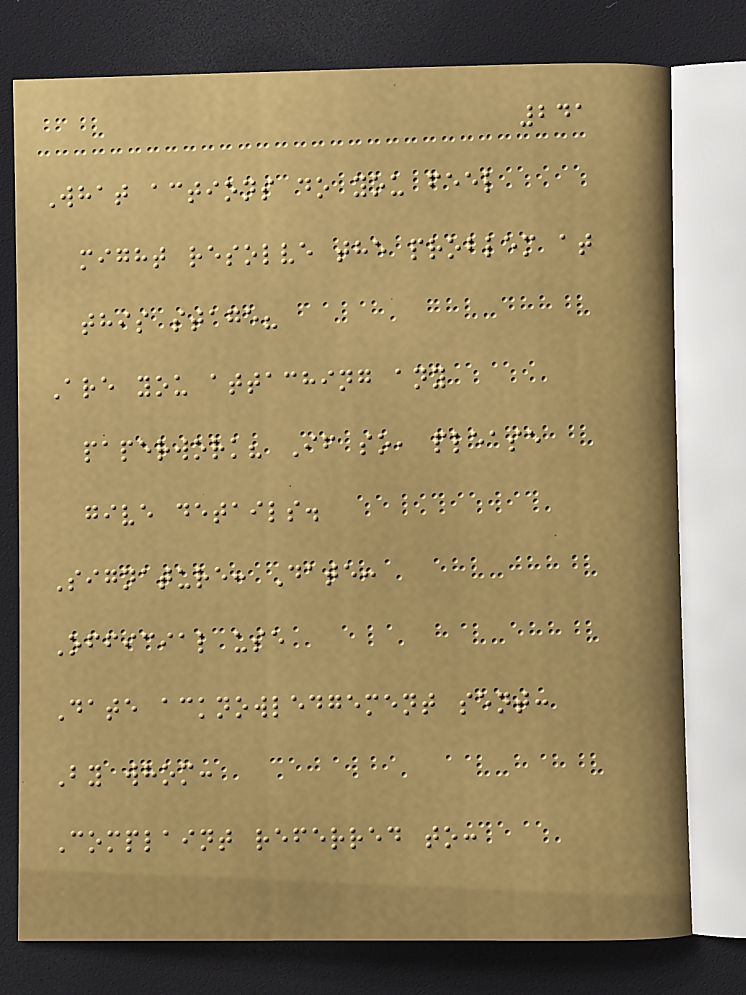241
What actions do you feel
might resolve the problem at
this stage?
Are you attaching any
paperwork? If so, please
give details.
Signature: Date:
Official use
Date acknowledgement sent:
By whom:
Complaint referred to:
